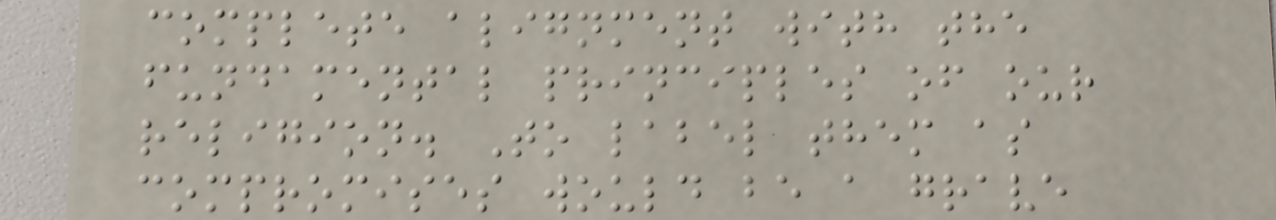complete alignment with the
fundamental principles of our
religion. To label them as
compromises would be a grave
